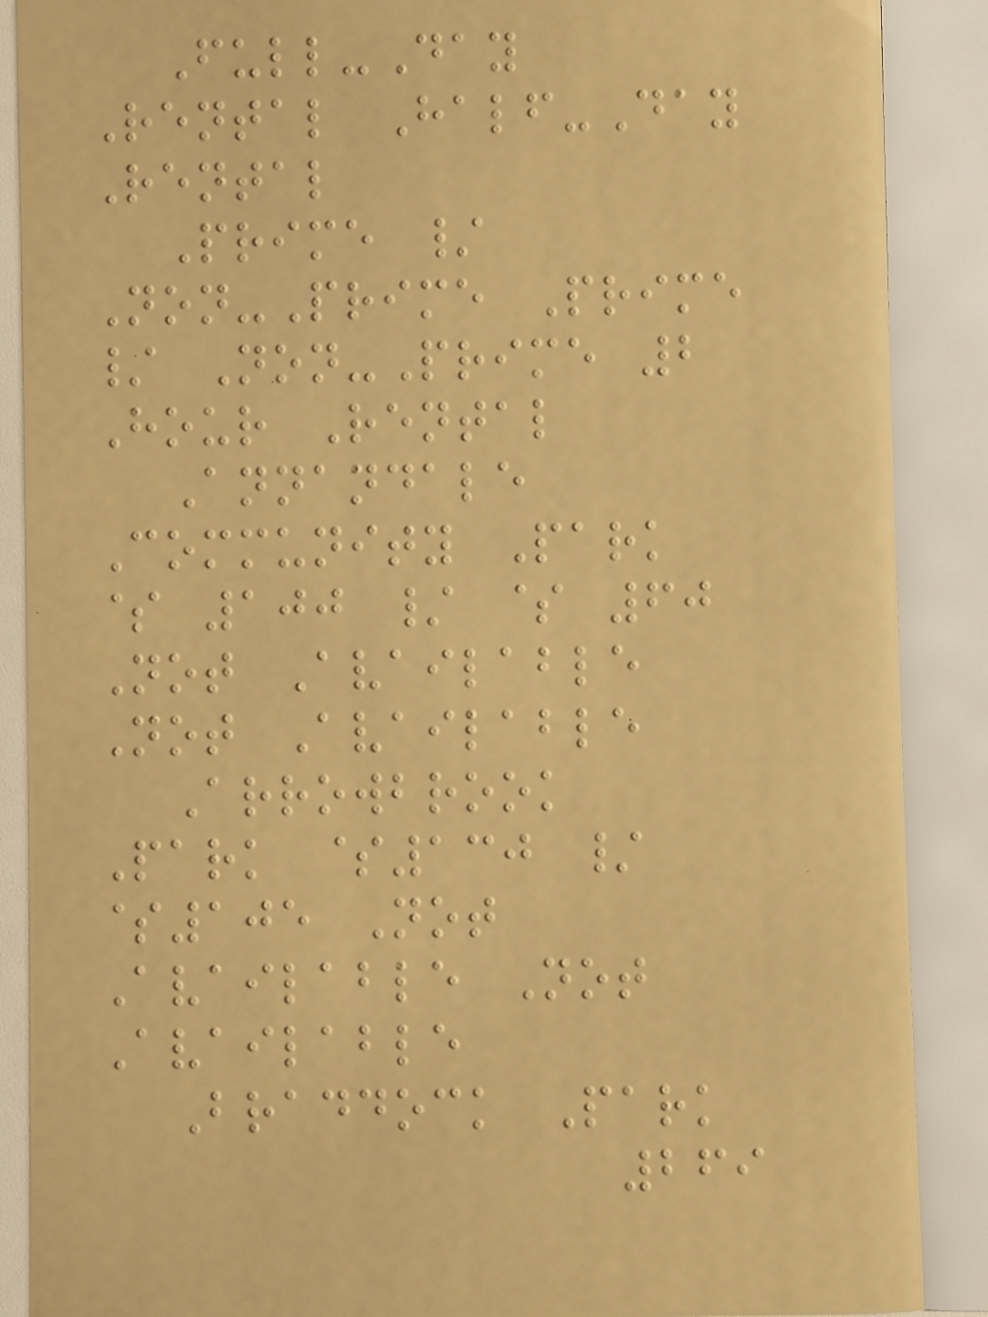Full-Day
Rental Half-Day
Rental
Prime /
Non-Prime Prime
/ Non-Prime 2
Hour Rental
Annandale
Community Park
$ 100 / $ 60
Not Available
Not Available
Arrowbrook
Park $130 /
$105 Not
Available Not
Available
Braddock Park
269
